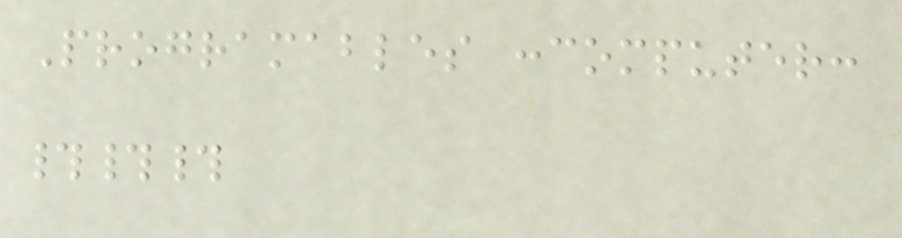Programables :computer:
###
